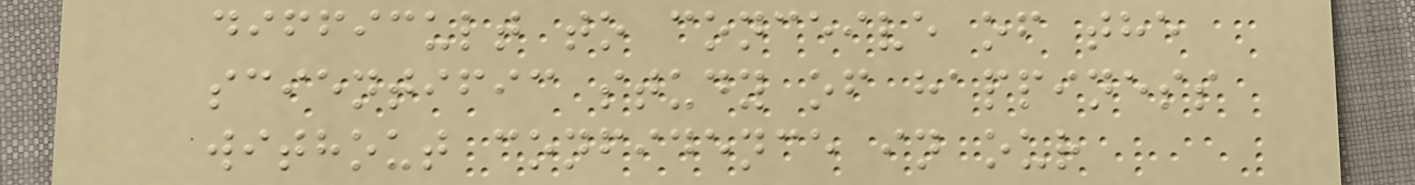difficult to conceive of the
scientific study of happiness
without confidence in our
